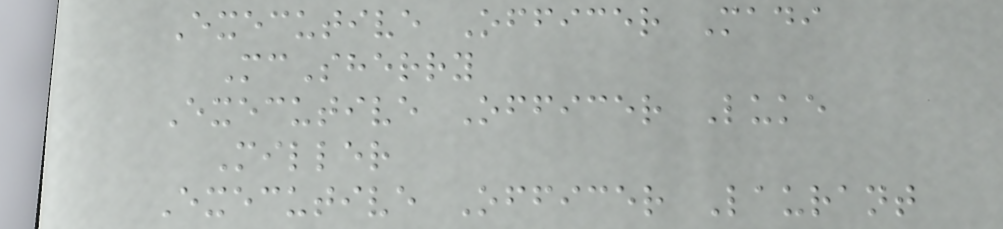Executive Officer Madi
McSherry
Executive Officer Luke
Miller
Executive Officer Laurant
